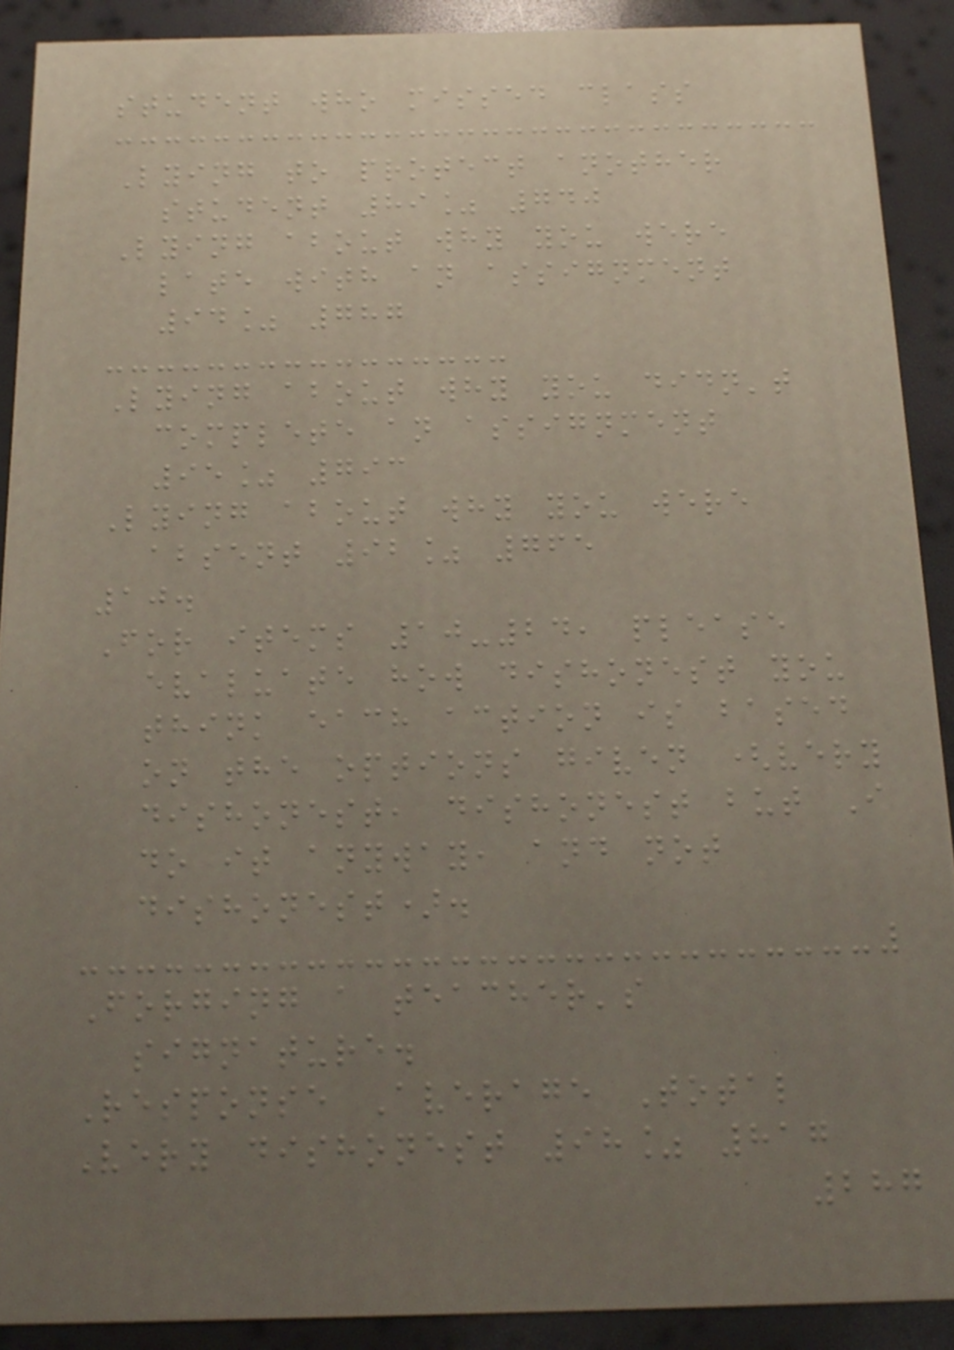student who missed class
Lying to protect another
student 89% 740
Lying about why you were
late with an assignment
94% 787
Lying about why you didn't
complete an assignment
95% 793
Lying about why you were
absent 92% 765
10.
For items 10-24, please
evaluate how dishonest you
think each action is based
on the options given (very
dishonest, dishonest but I
do it anyway, and not
dishonest).
Forging a teacher's
signature.
Response Average Total
Very dishonest 98% 817
287
